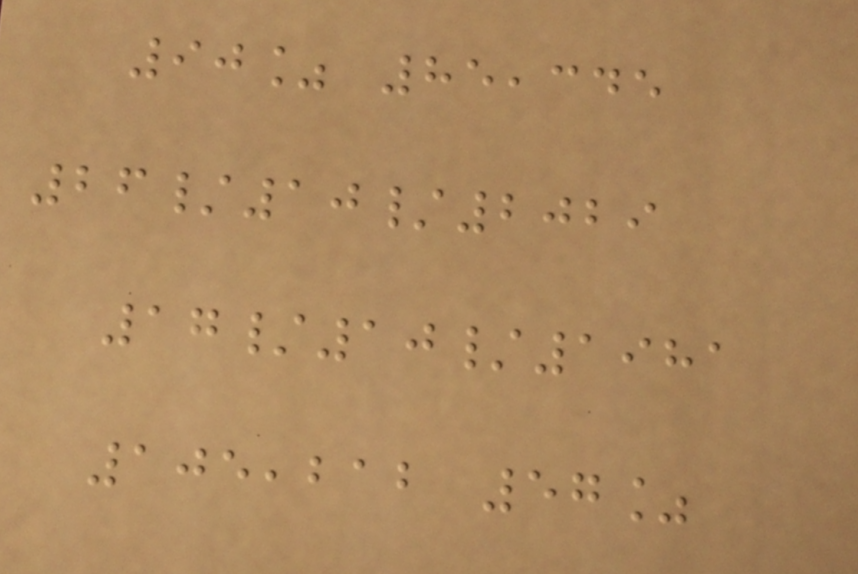90% 85,345
26/10/2029
17/10/1981
105,212 57%
